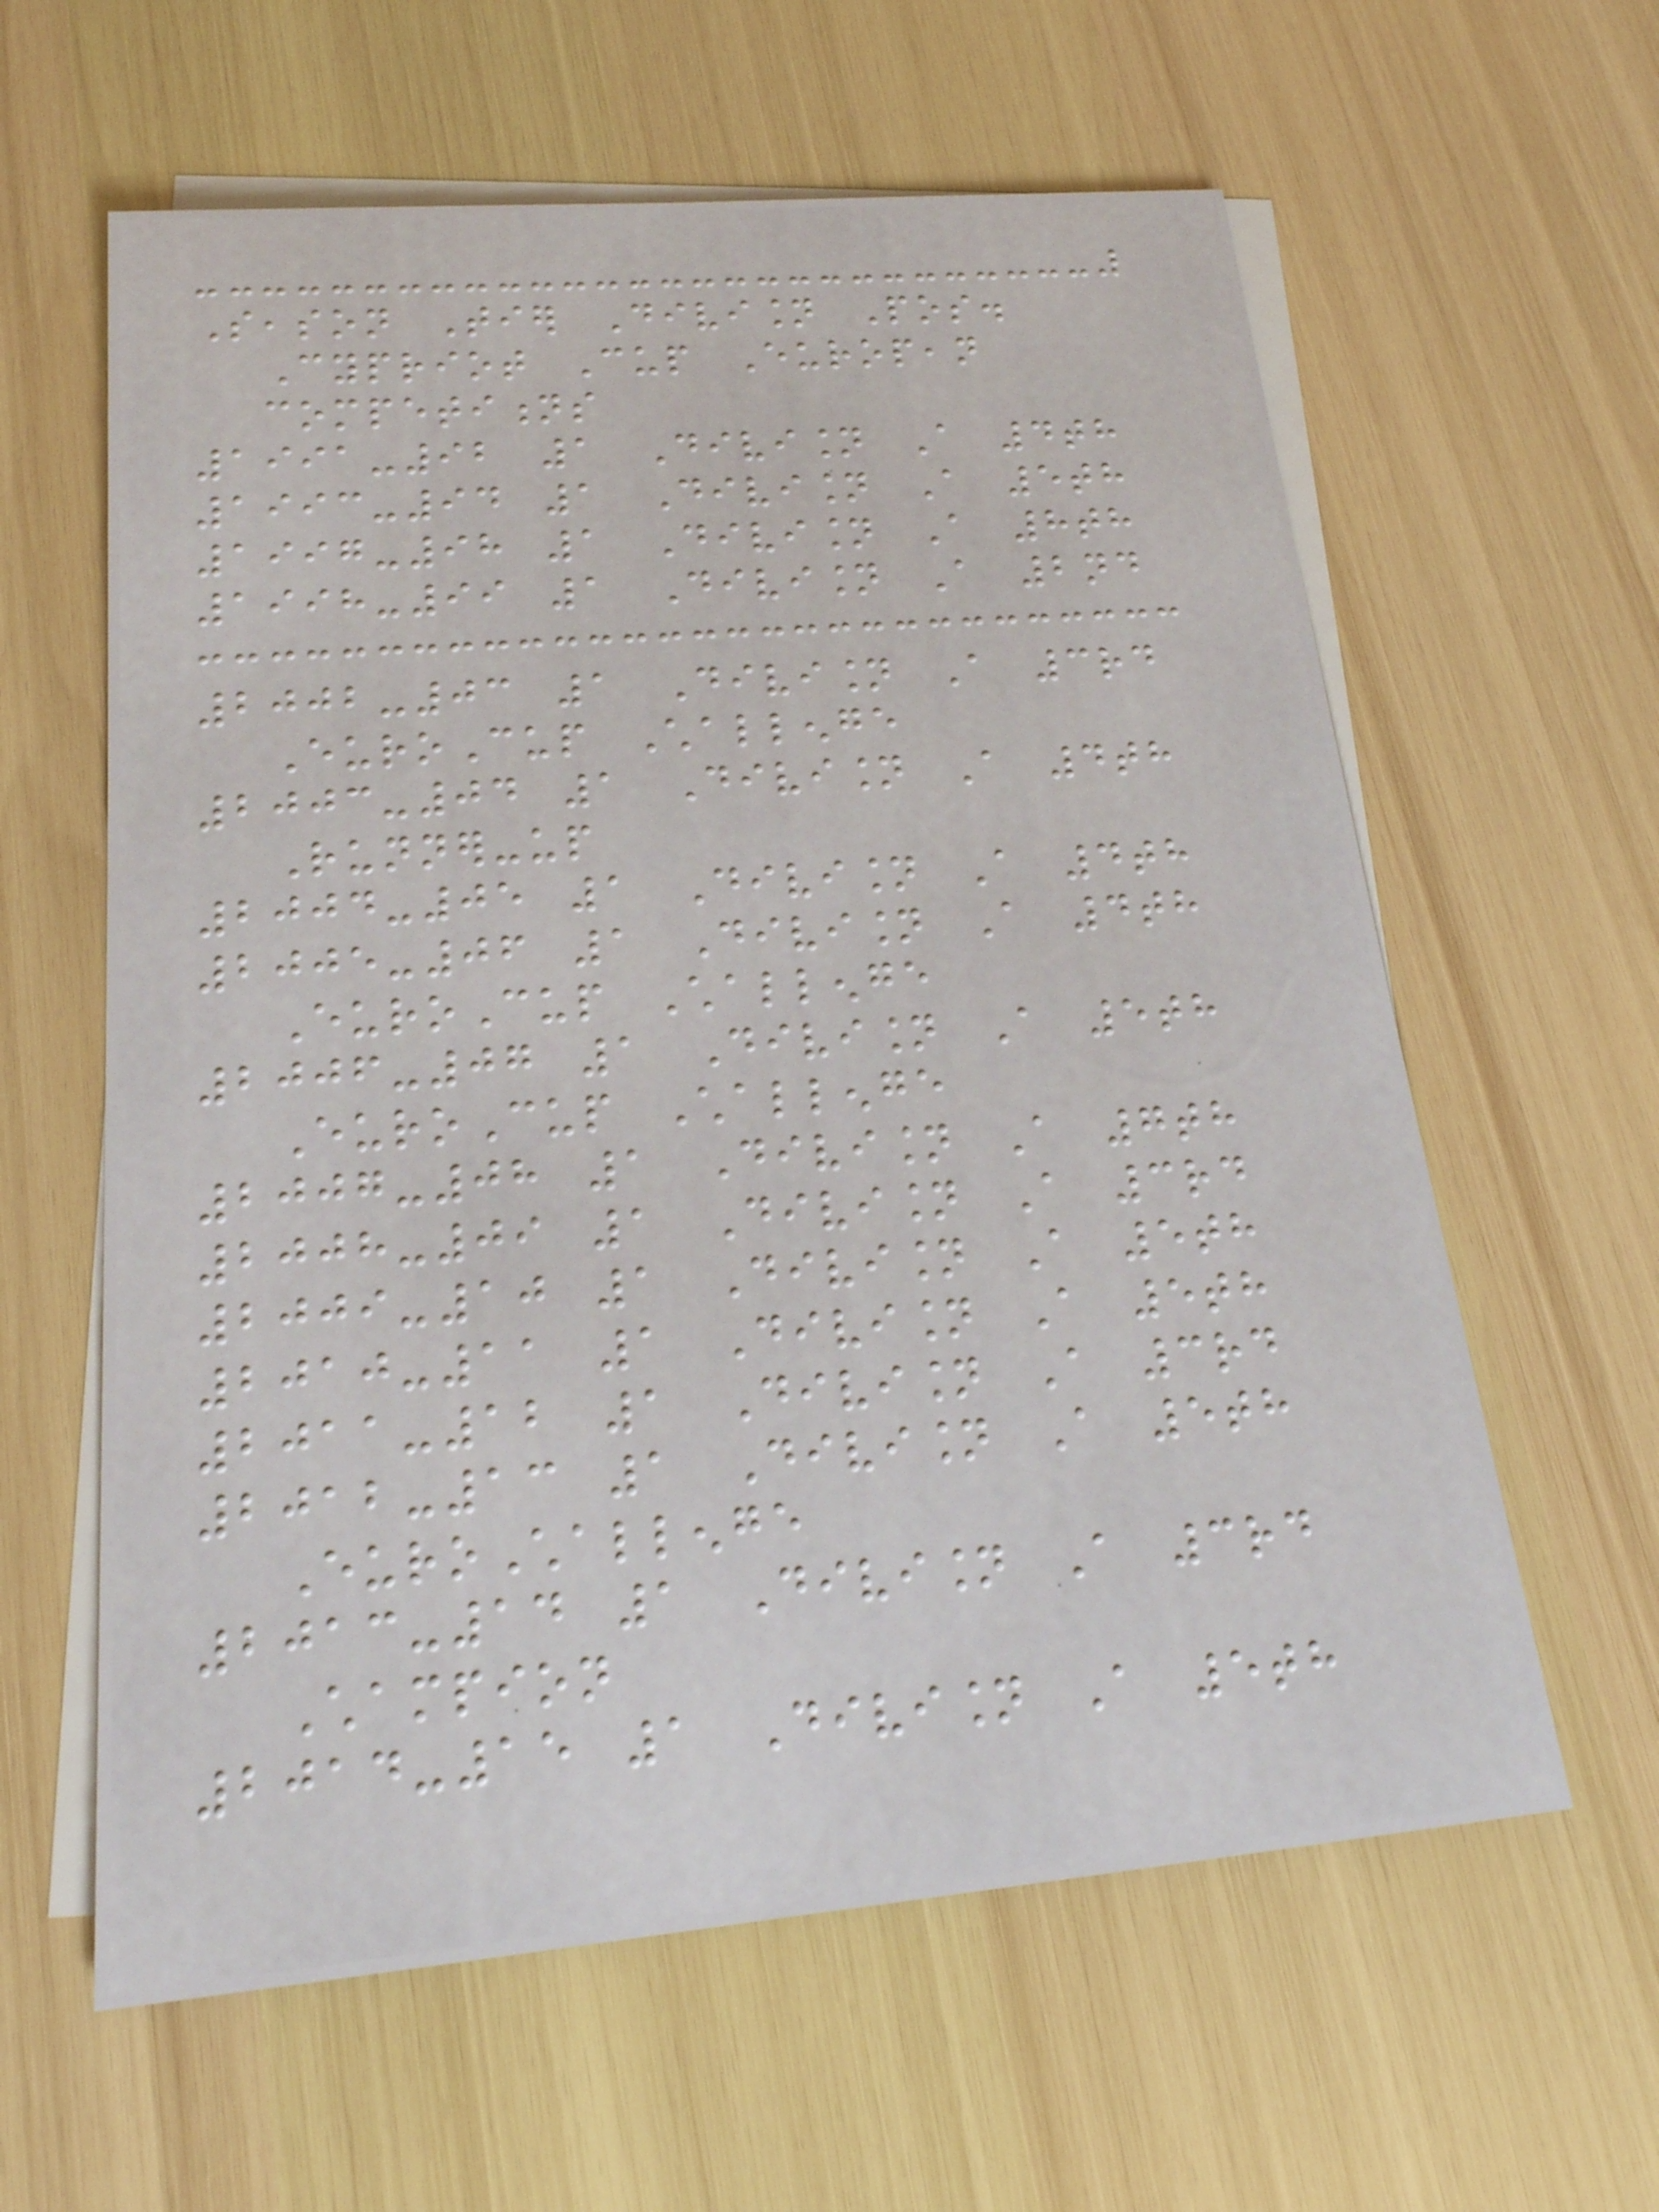Season Tier Division Pos.
Cypriot Cup European
competitions
1991-92 1 Division A 4th
1993-94 1 Division A 5th
1997-98 1 Division A 8th
1998-99 1 Division A 2nd
2002-03 1 Division A 3rd
EuroCup Challenge
2003-04 1 Division A 4th
Runner-up
2004-05 1 Division A 4th
2005-06 1 Division A 4th
EuroCup Challenge
2006-07 1 Division A 5th
EuroCup Challenge
2007-08 1 Division A 7th
2008-09 1 Division A 3rd
2009-10 1 Division A 5th
2010-11 1 Division A 5th
2011-12 1 Division A 3rd
2012-13 1 Division A 5th
EuroChallenge
2013-14 1 Division A 3rd
Champion
2014-15 1 Division A 5th
